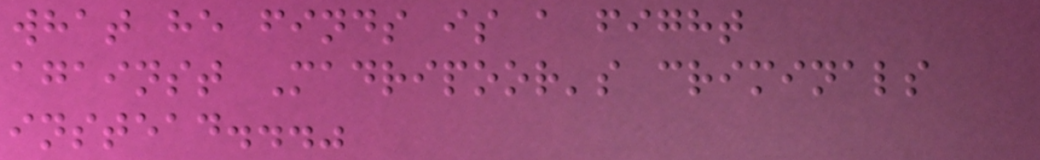what he finds is a fight
against Madripoor's criminals
instead..."
